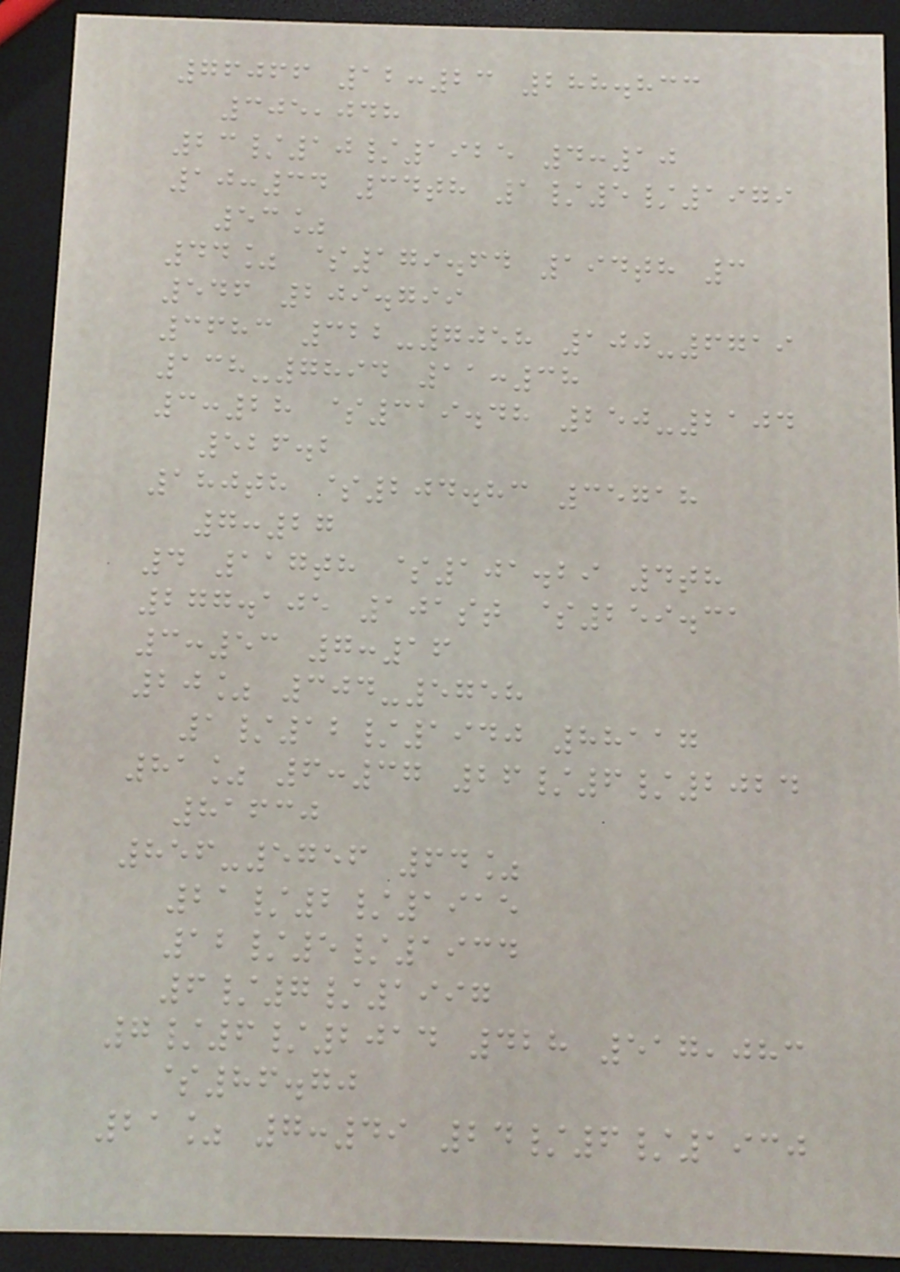76066 12:23 288.833
305,048
23/10/1925 4:10
10:34 34th 1/5/1979
53%
44% $179.64 194th 3
546 209.799
3683 322-7058 100-6719
138-7894 11:38
3:28 $319.48 250-2104
526.2
180th $204.83 35718
7:27
4 117th $101.29 4th
277.105 101st $259.31
3:53 7:16
20% 304-5758
1/12/1940 88117
81% 6:37 26/6/2024
81630
856-5756 64%
21/2/1915
12/5/1934
6/7/1997
7/6/2014 428 517,083
$86.70
21% 7:49 24/6/1930
